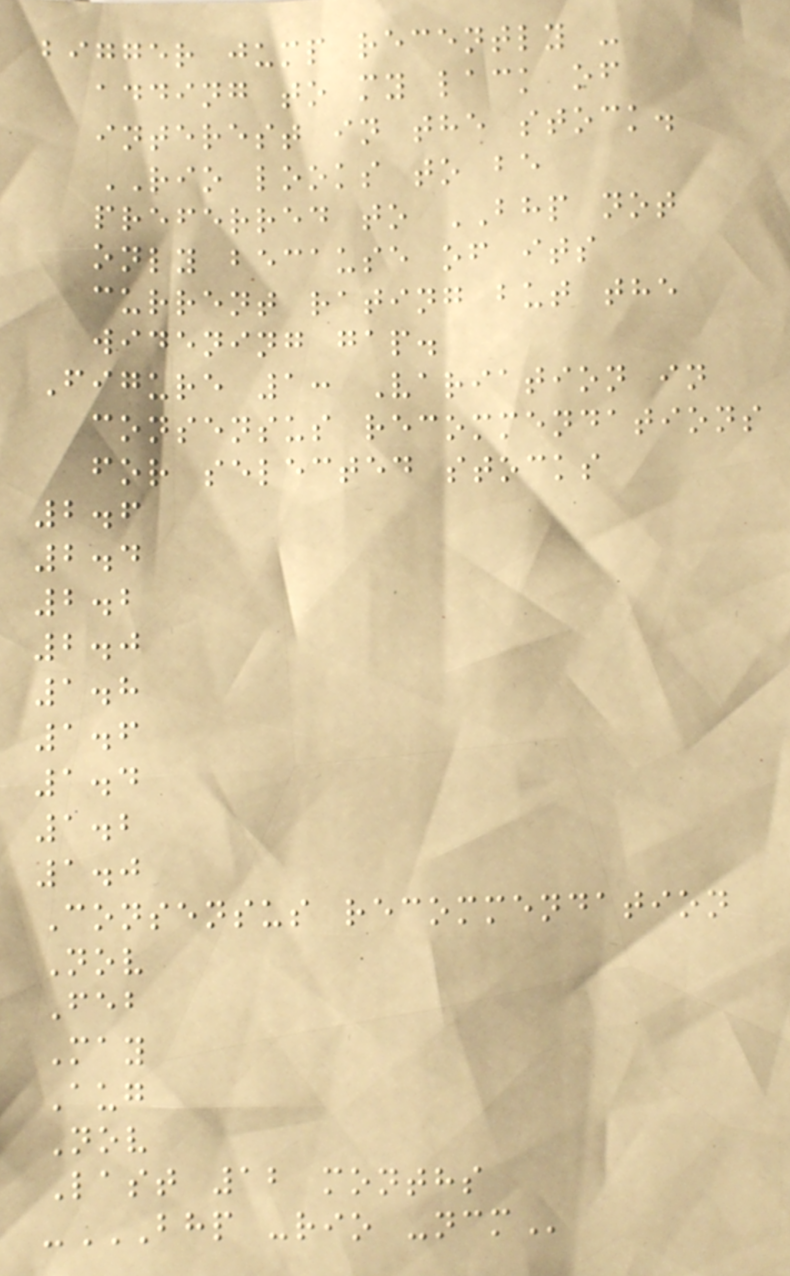bigger jump recently -
adding to my lack of
interest in the stock.
RIO looks to be
preferred to BHP not
only because of its
current rating but the
widening gap.
Figure 1: Variation in
consensus recommendations
for selected stocks
2.6
2.4
2.2
2.0
1.8
1.6
1.4
1.2
1.0
Consensus recommendation
Nov
Feb
May
Aug
Nov
Last 12 months
-BHP -RIO -NCM
